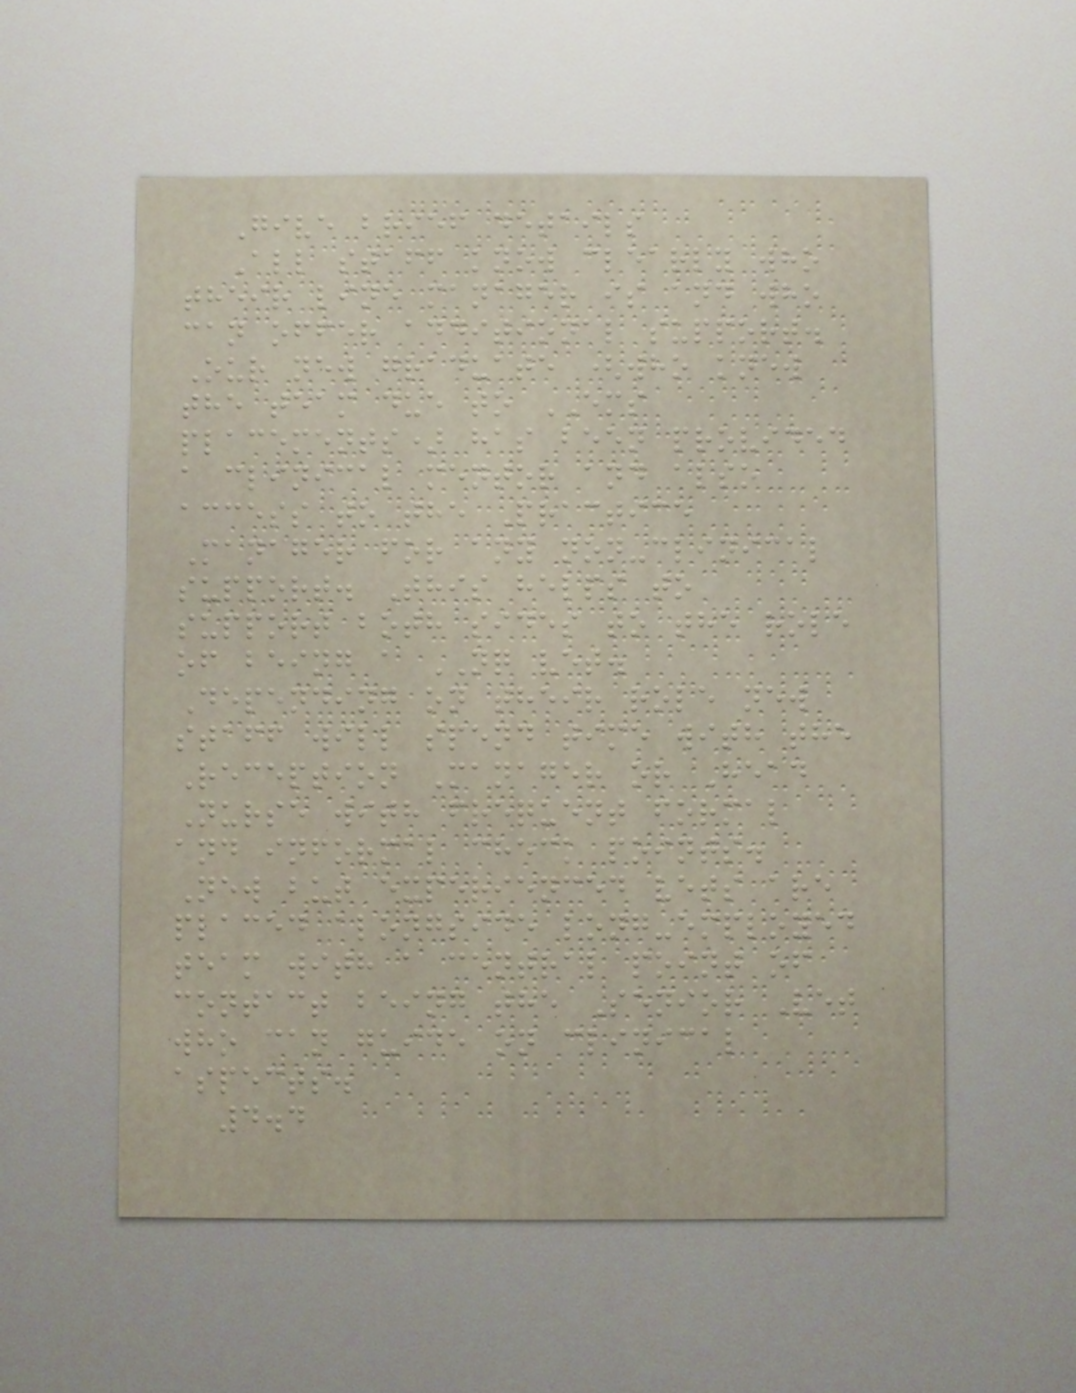Give brief details
All staff know clearly who
their line manager is and who
can offer additional support.
Our new graduate (who knew
the team due to EMS
placements) has been provided
a clinical mentor and also
access to the Practice
Manager for any non-clinical
support. This helps to
support both sides to the role
of being a NQ vet.
Depending on their role new
staff will spend time with the
Reception Manager or Head
Nurse with frequent formal
and informal check points.
New but experienced vets are
placed alongside long-employed
team with a central point of
contact being the Senior Vet
who can guide on clinical
aspects.
4.4
